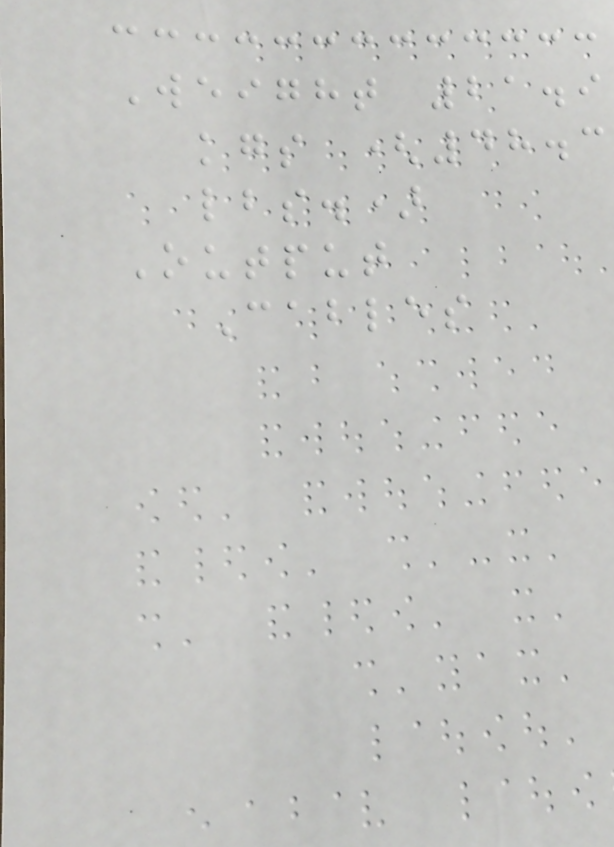Weight 21.9
kgs (48.3
lbs.)
Output
Cables
